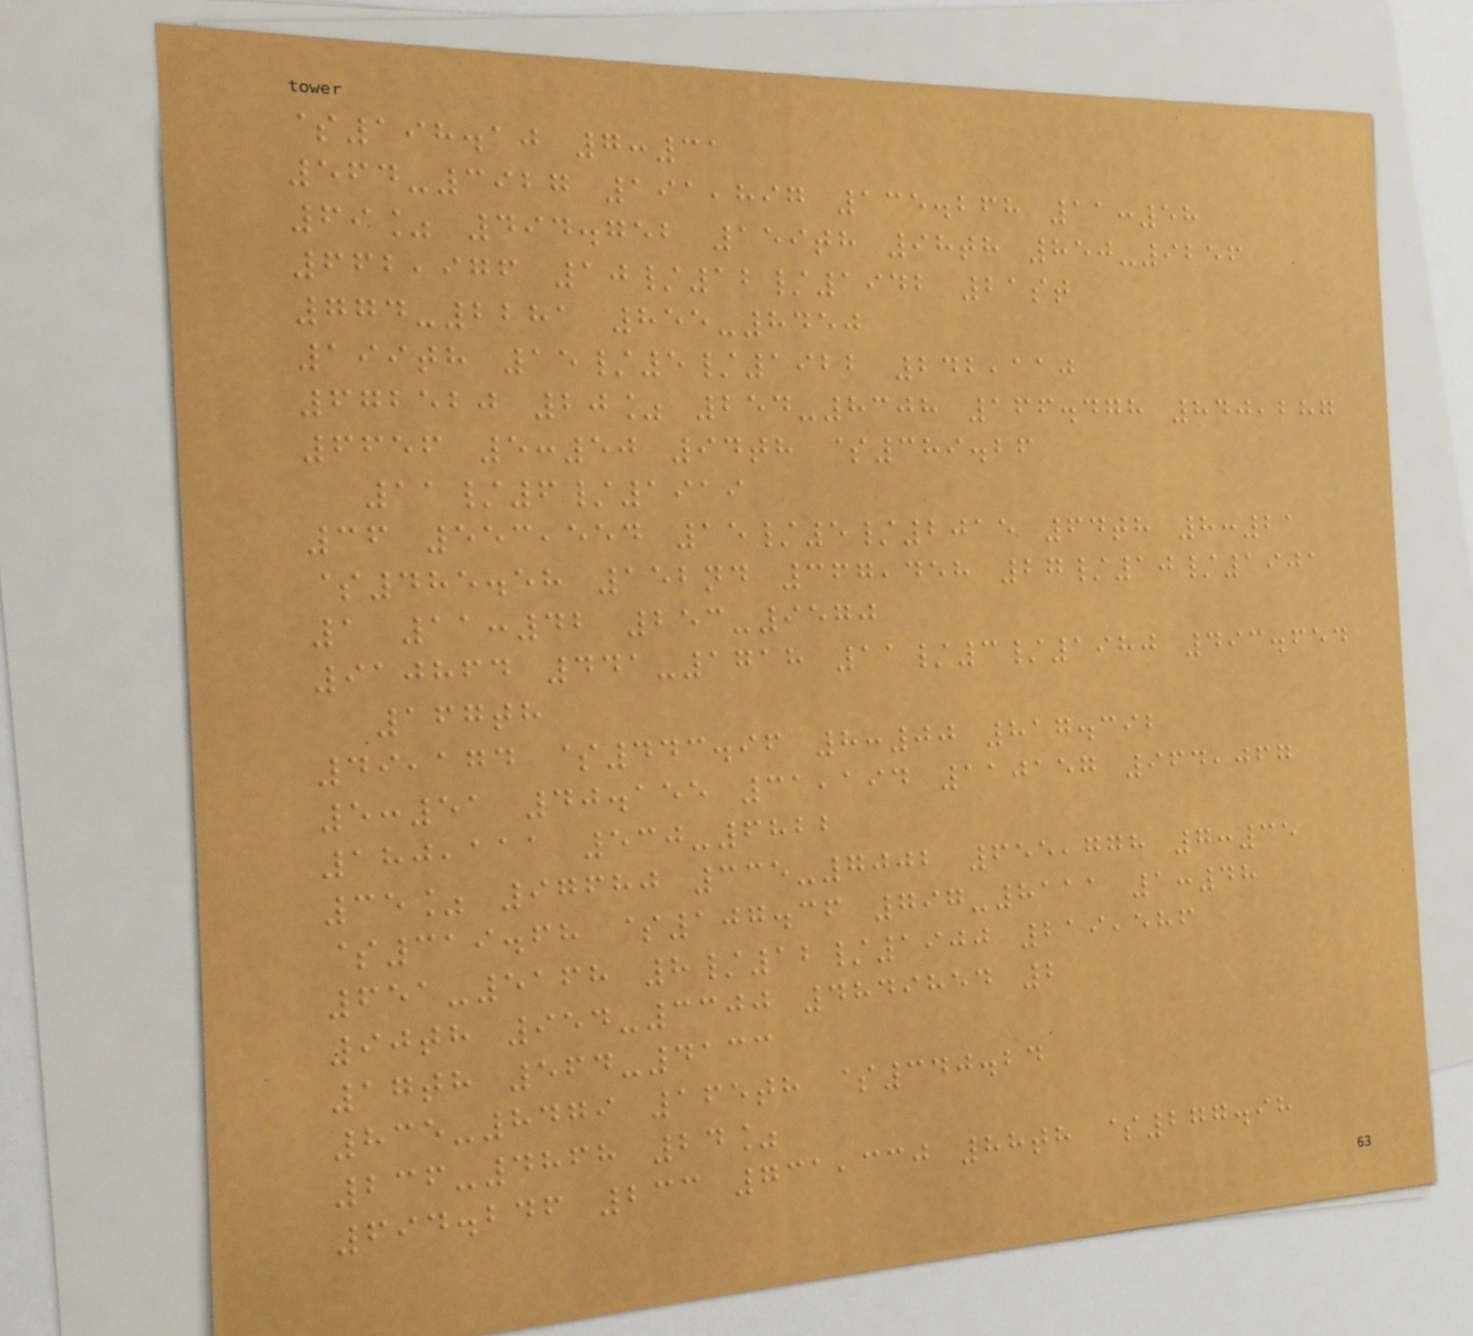$198.10 7:31
564-3927 191,897 135.268 11:58
69% 494.752 159th 98th 850-9256
662,976 10/12/1942 21st
774-2281 855-8450
199th 15/5/1922 242,110
672520 20% 254-8308 166.478 840,287
6656 5:50 94th $389.26
11/6/1919
36 553,554 15/5/2015 64th 8:21
$485.58 152nd 367,458 27/10/1901
1 11:42 253-9570
910864 441-1718 11/3/1980 493.654
167th
49,174 $443.96 8:00 817.392
5:51 40.155 31,194 110157 964,067
180,111 530-6822
35% 97680 335-7002 655,778 7:35
$319.68 $107.36 797-8111 1:48
651-5168 8/12/1900 219,586
90th 954-3300 4849854 2
17th 564-4133
835-8479 165th $340.24
236-4868 24%
694.246 233 731,330 88th $277.98
